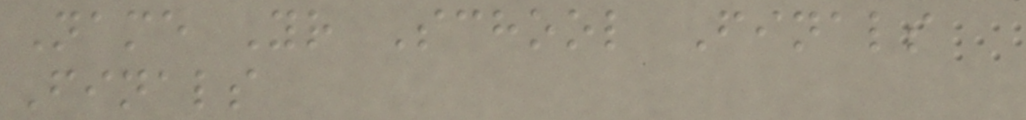Name Yr School Finals
Finals
